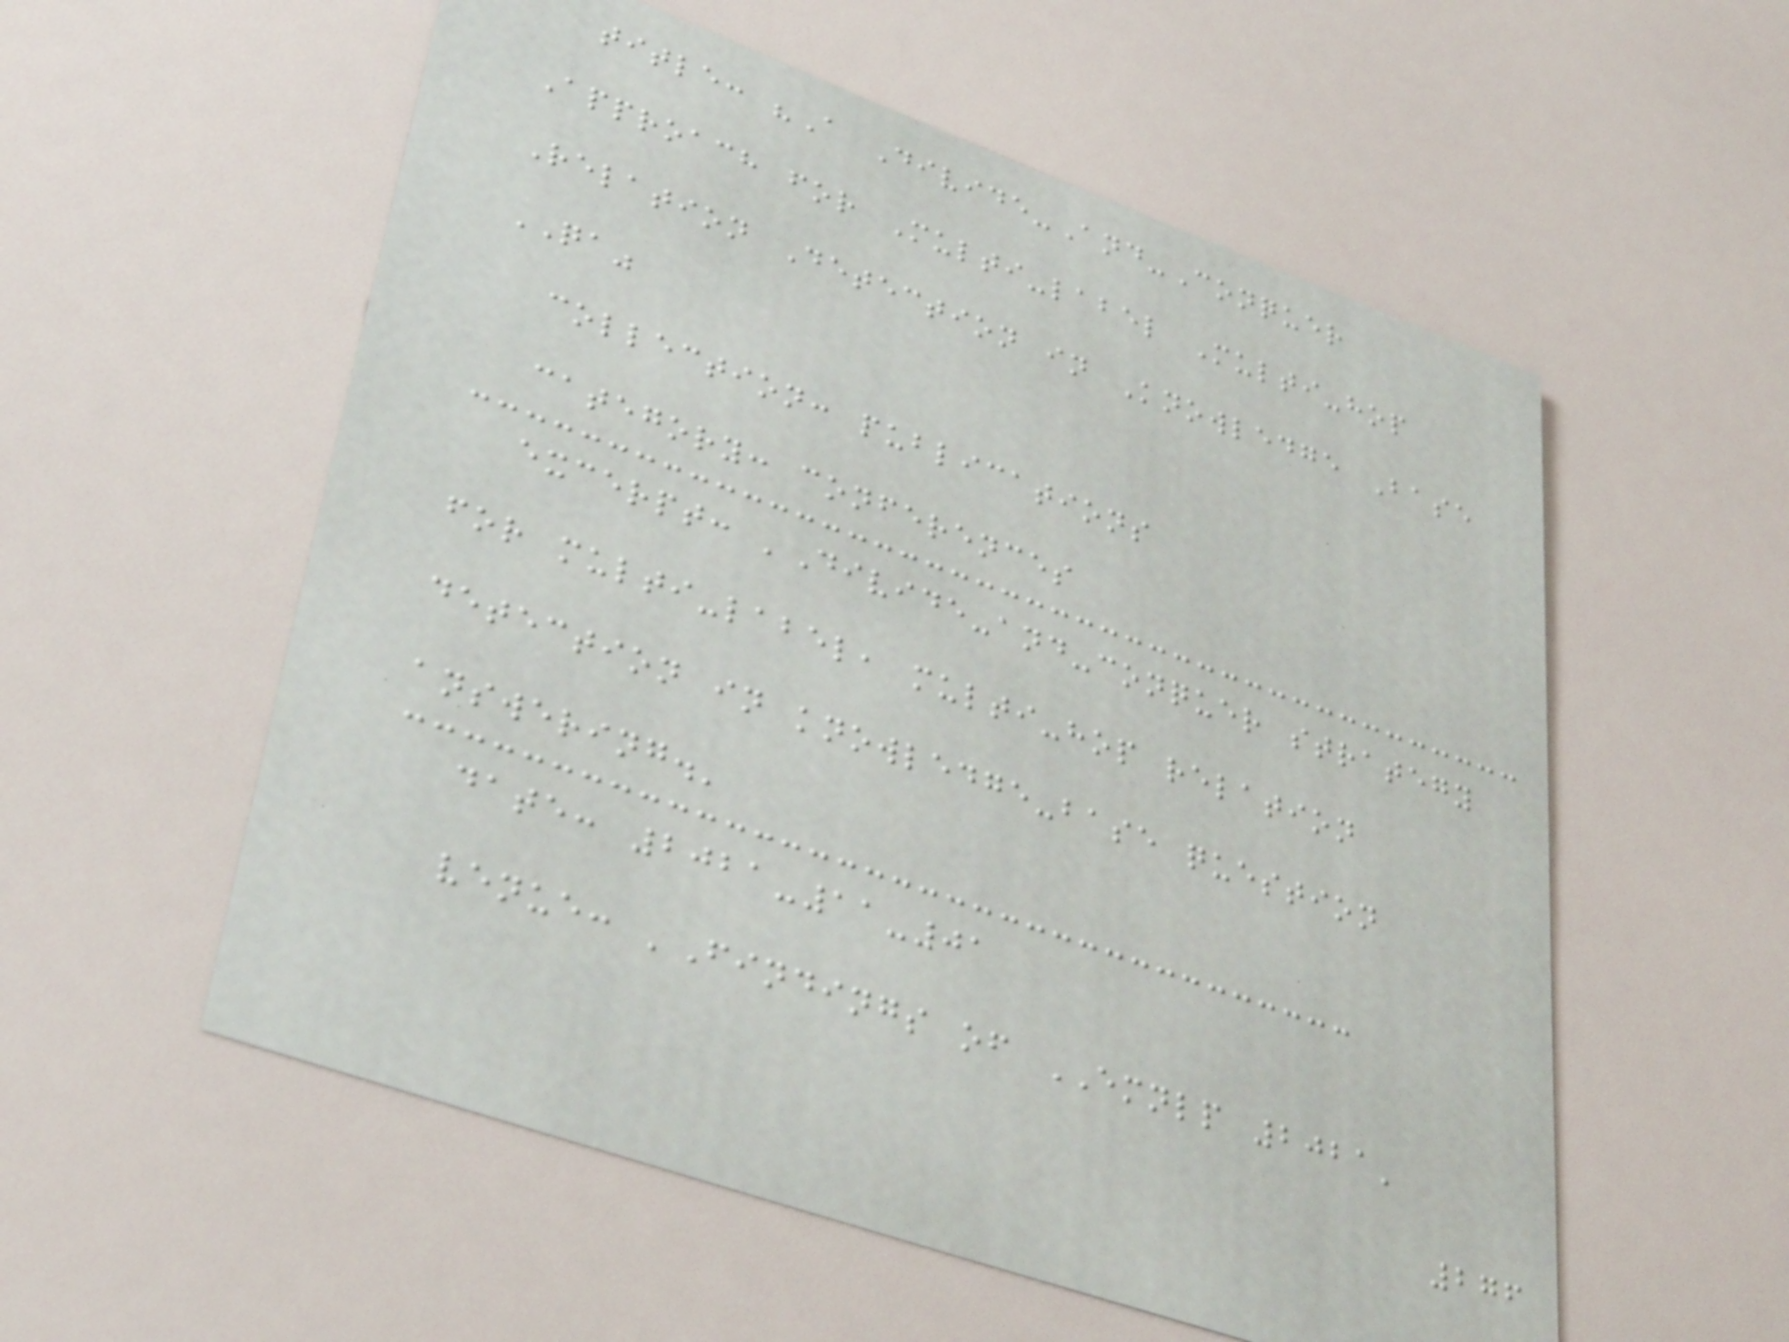title: "A Divide-And-Conquer
Approach for Multi-label Multi-hop
Relation Detection in Knowledge Base
QA"
collection: publications
category: conferences
excerpt: 'Divide-and-conquer strategy
for multi-label, multi-hop relation
detection in knowledge-base question
answering.'
date: 2021-11-01
venue: 'Findings of EMNLP 2021'
276
